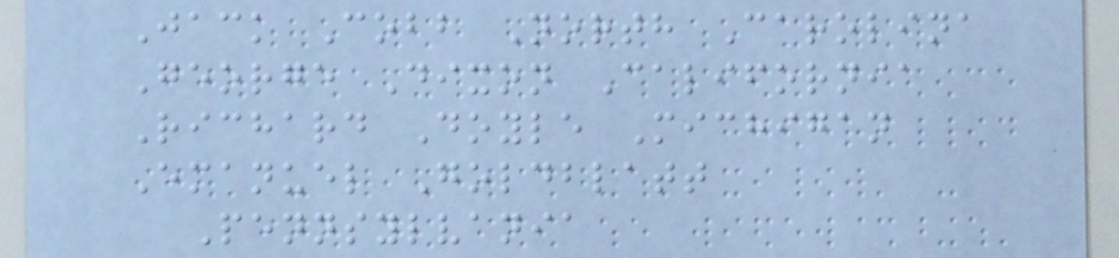Jack Cobb North Carolina
George Dixon California
Richard Doyle Michigan
Emanuel Goldblatt
Pennsylvania
